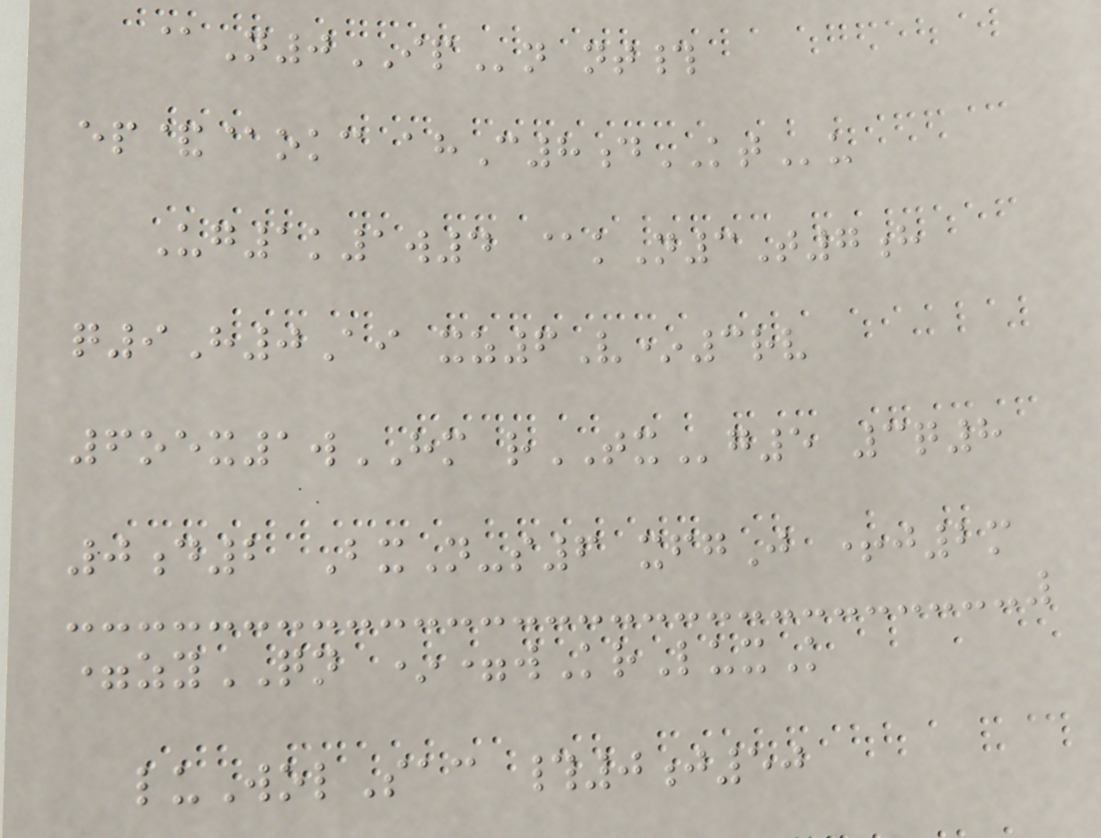@N0IPn nt#
ep&@okc ahC8dKTu
Ug1k1w4 @kN3T7h
q9H0Ai xz6V*3rv
6oex1wHM rTXg5 3q8
0d2 BxN-s6 xfgJ +j2m
=zyQN *=wKrLuxK
luWolSac #0j50
